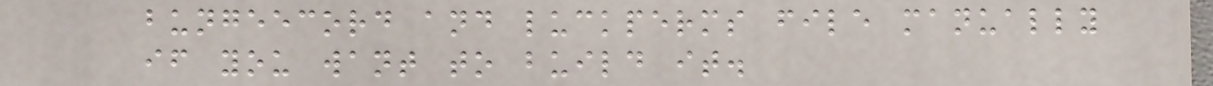bungeecord and luckperms file manually
if you want to build it.
